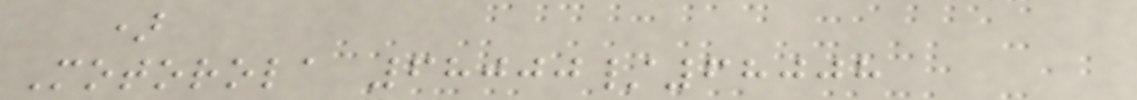)
Motorola 68000/68008
